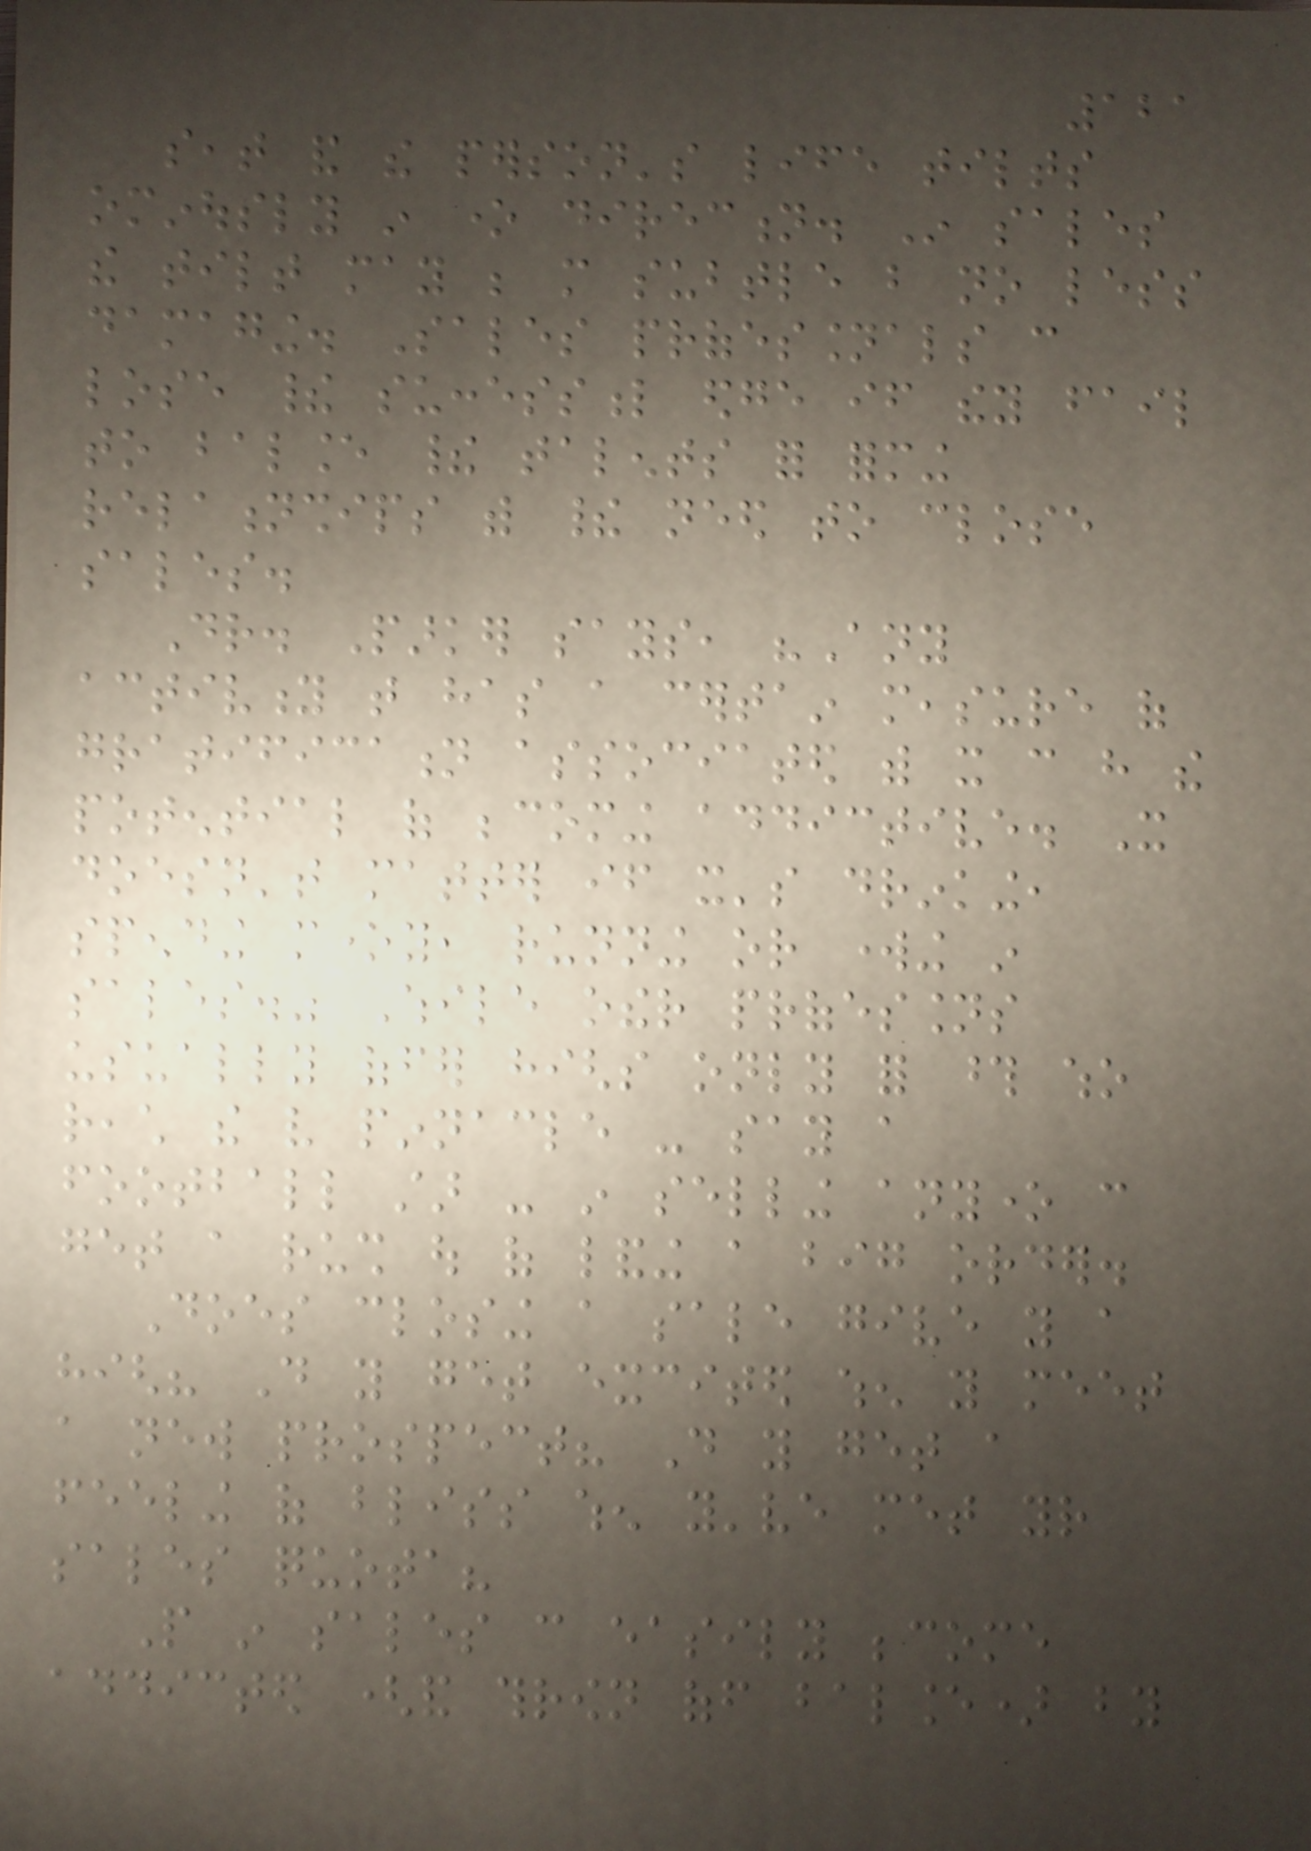121
seat and the person's life tilts
ominously in one direction. In sales
the tilt may be more subtle but no less
damaging. Sales professionals can
lose their successful edge if they fail
to balance their talents for forming
relationships with their need to close
sales.
Dr. Parker says, "Any
activity that has a certain measure of
gratification associated with it can have the
potential of becoming addictive. It
doesn't matter if it's drinking,
spending money, running or working in
sales." While other professions
usually offer highs only for those who
reach the very pinnacle - say a
football star - in selling anyone can
get a rush out of landing a big order.
Does closing a sale give you a
high? Do you get excited when you meet
a new prospect? Do you get a
feeling of bliss when you've met your
sales quota?
People in sales can easily become
addicted (and thrown off balance) by
